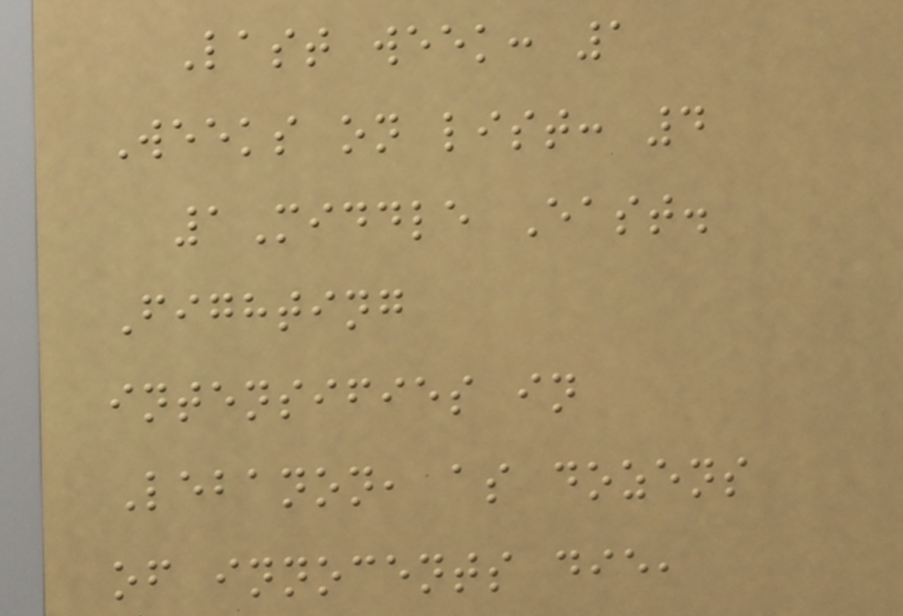Last week: 1
Weeks on list: 4
1Middle East.
Fighting
intensifies in
Lebanon, as dozens
of innocents die,
